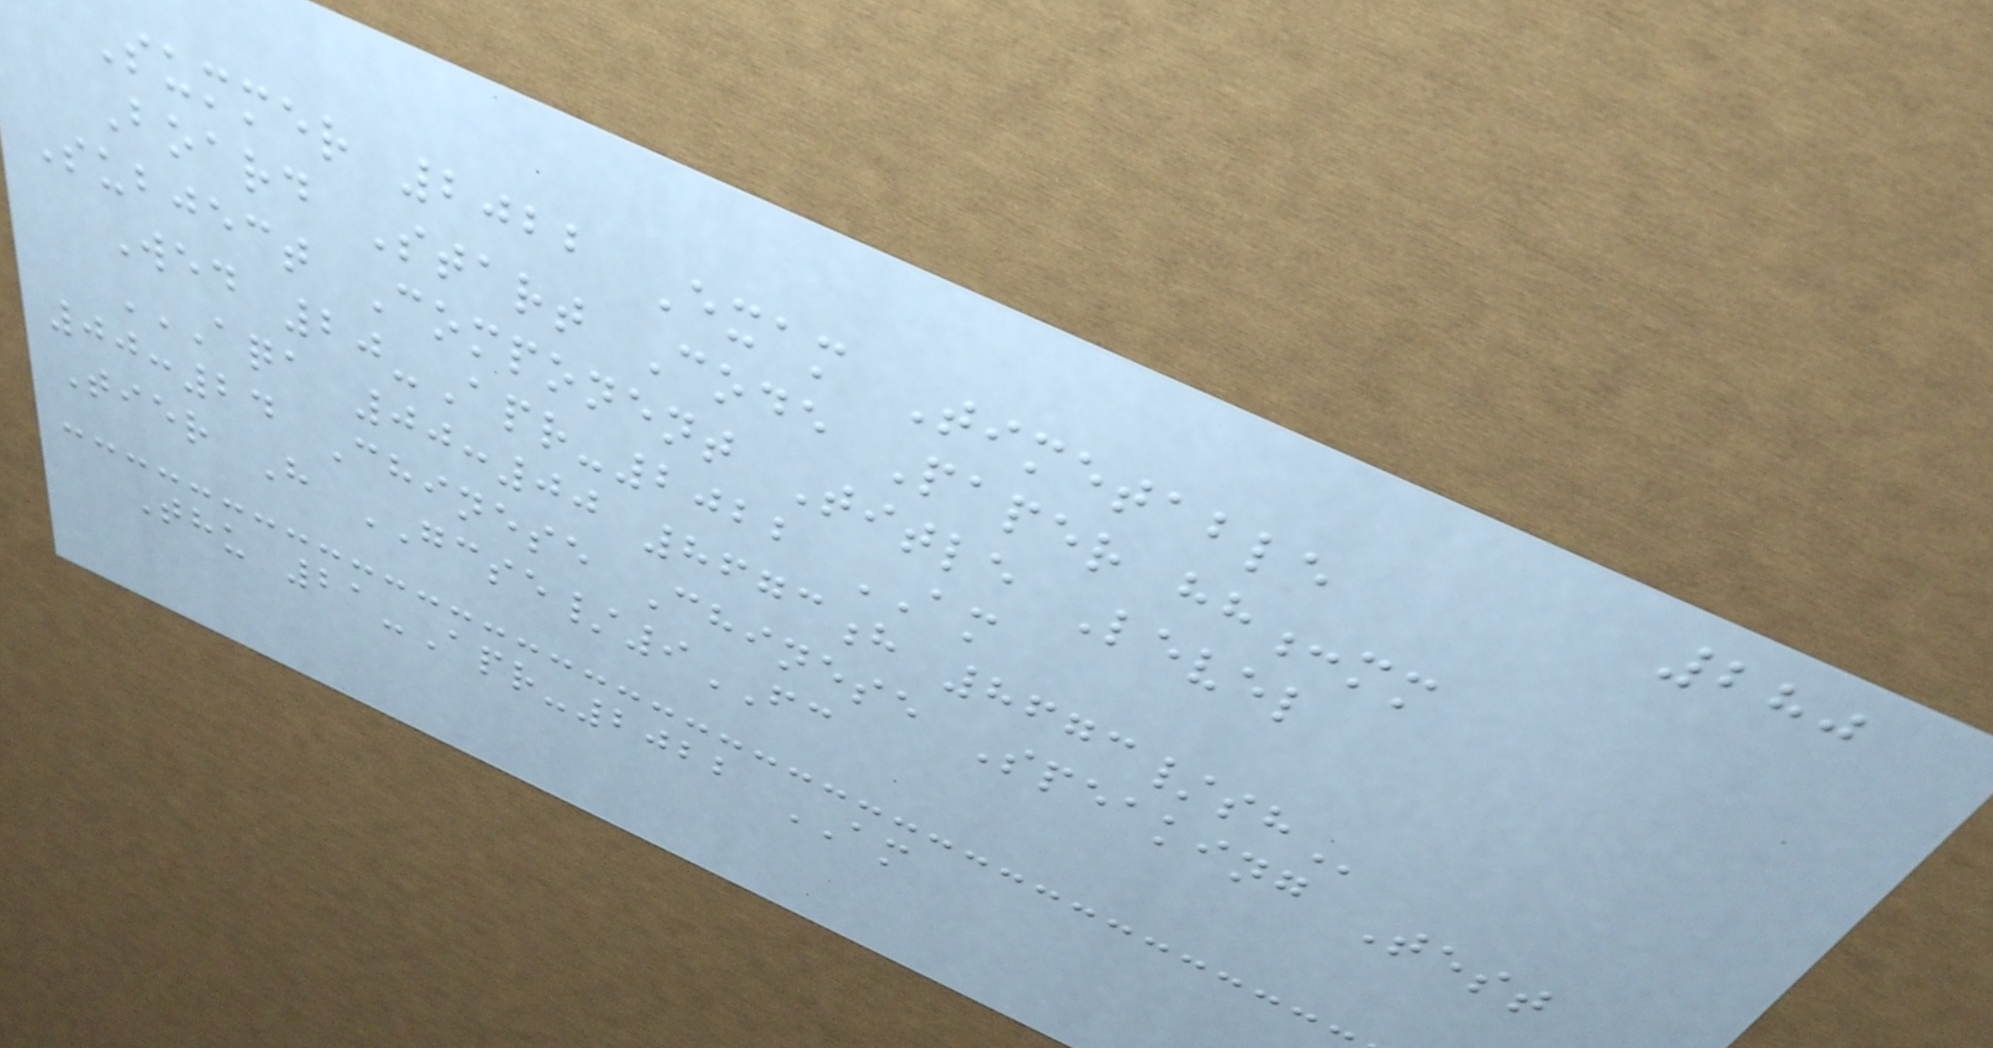280
Summer 2022 Exam Timetable
Board Start Code Paper hh:mm
Subject Component Title Level
Wed 20-Apr-2022 AM
AQA 00:00 8673H 8673/SH
00:24 Chinese Chinese Speaking Test
Tier H GCSE/9FC
Thu 21-Apr-2022 AM
